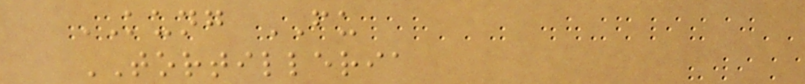KUNG FU
TORTILLERIA
